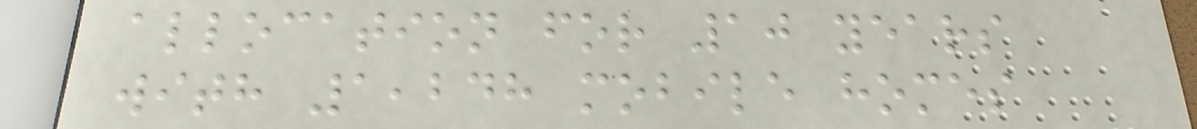allocation for 10 years
with 1,248 mobile homes
